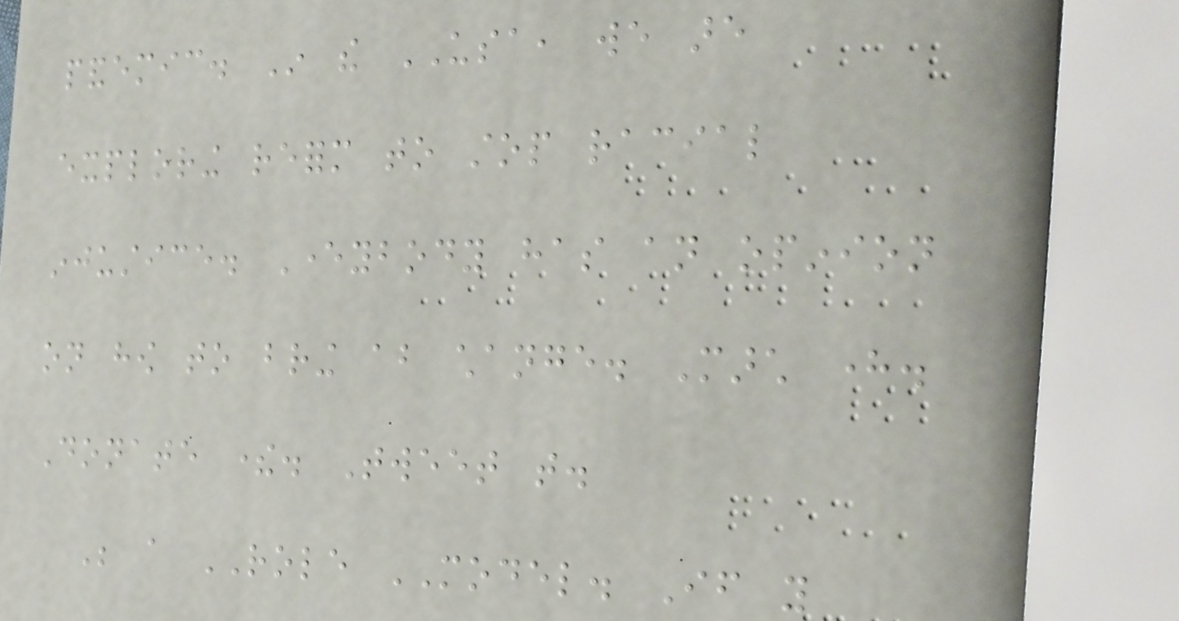pandemic. In the USA, we are
exploring reform to stop racial
injustice. Everybody has an opinion
on how to bring about change. March here.
Donate there. Tweet that.
Be a ROLE MODEL. If you
